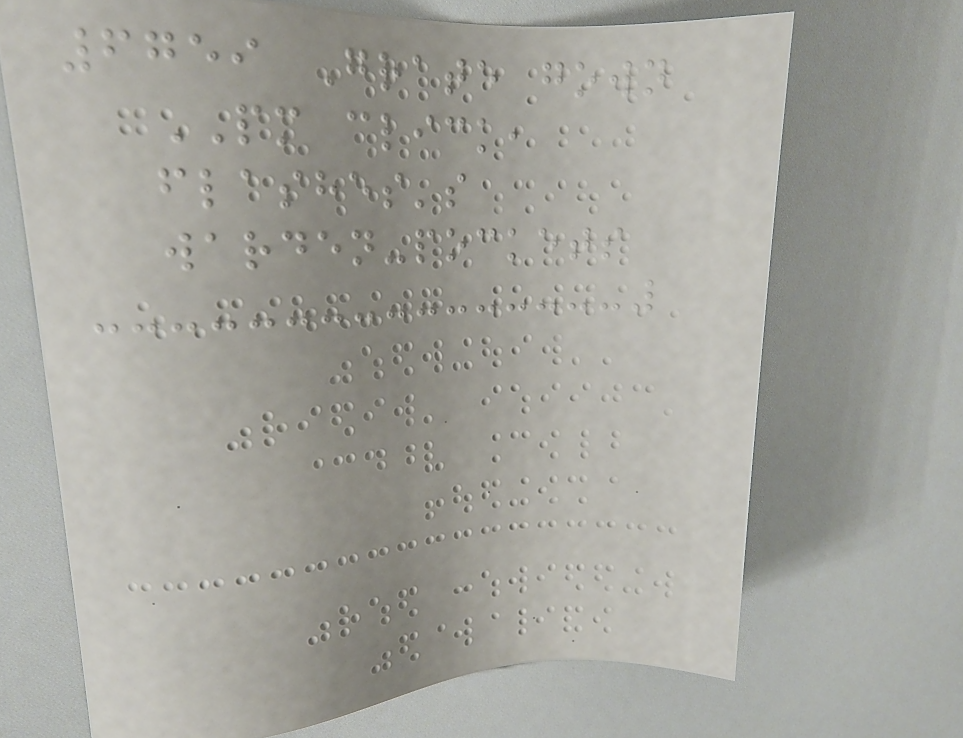6759 Grate gown
PM click,
flashes's
warden-pockets
